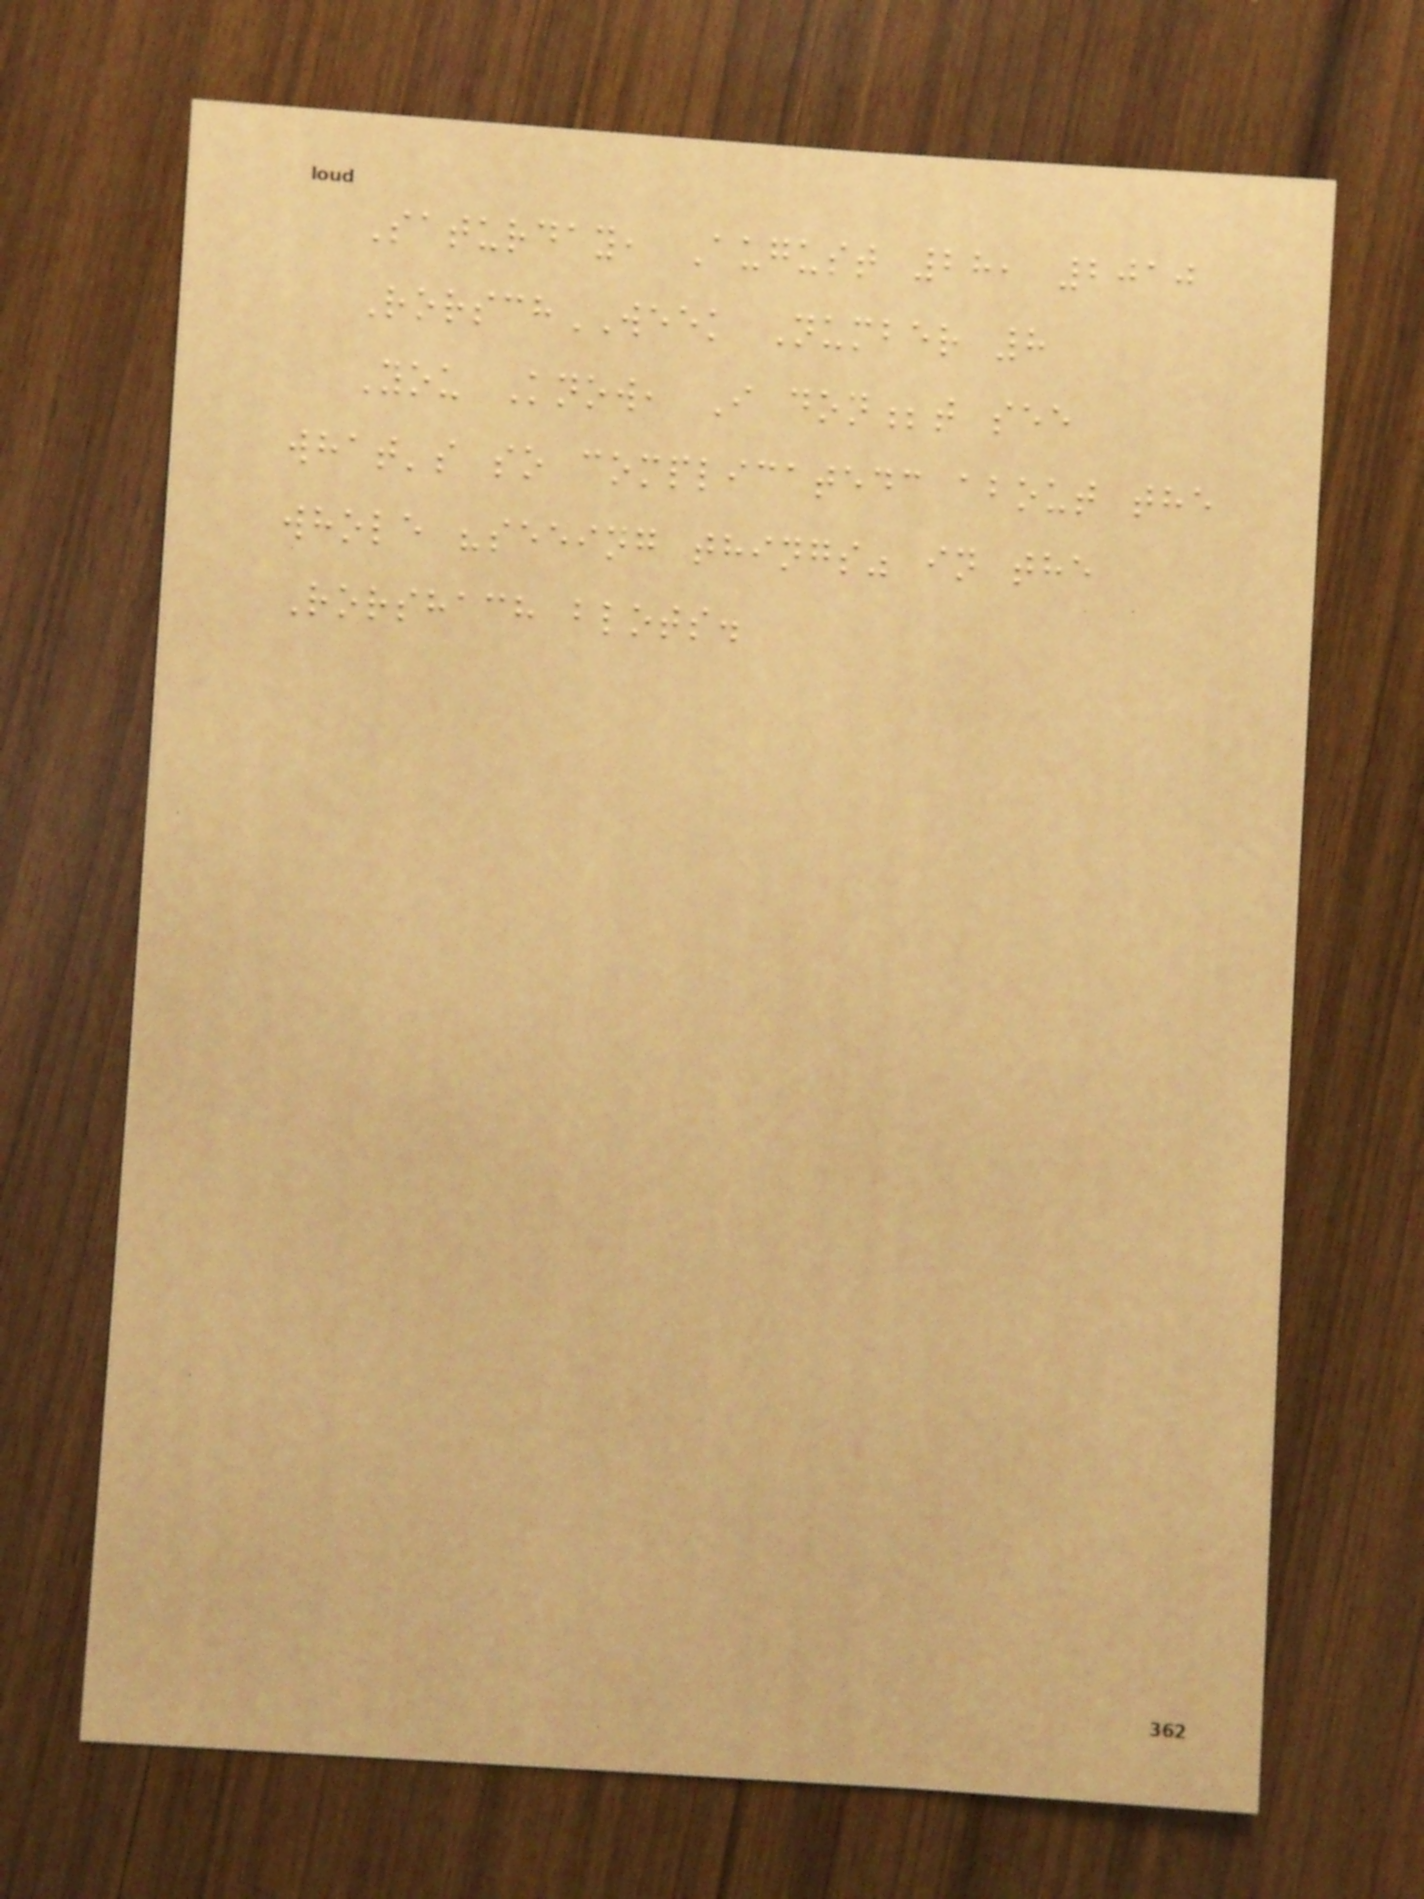Saturday, August 28, 2010
RorschWEEK Number 8
You Know, I don;t see
what's so complicatedc about the
whole "seeing things" in the
Rorshach blots.
